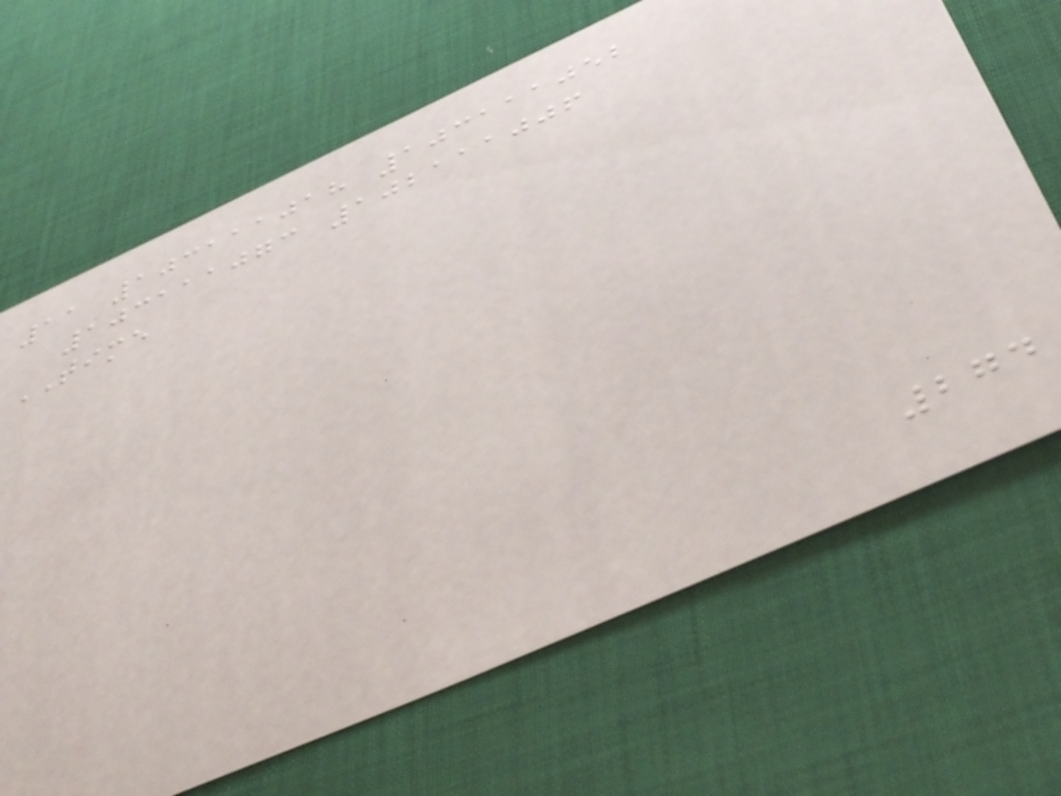11 103111018 103111052
103111073 102111006
TIME
274
